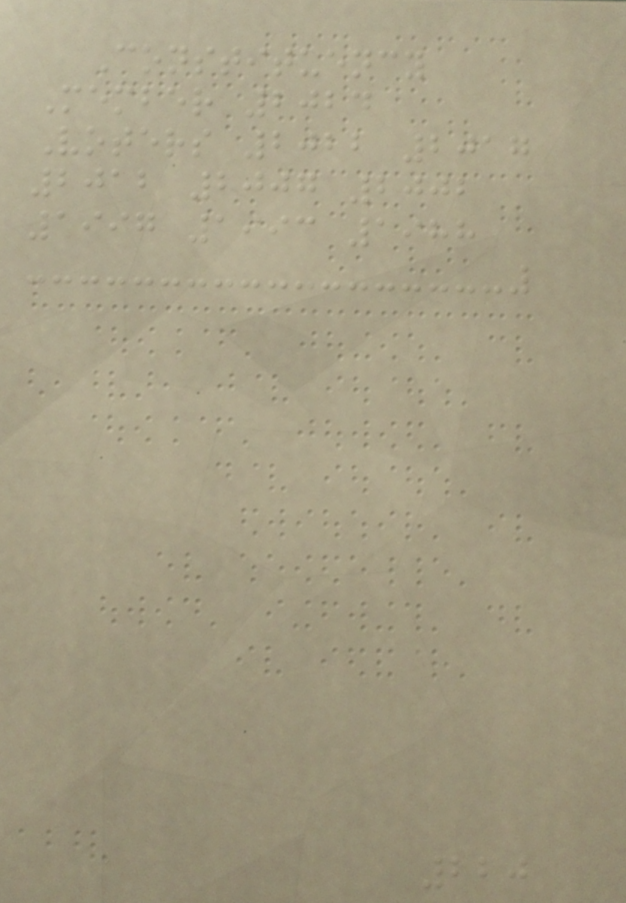Constituency
Member 2024
Voters 2022 2017
2012 2007 2002
1997 1993 1988
220
